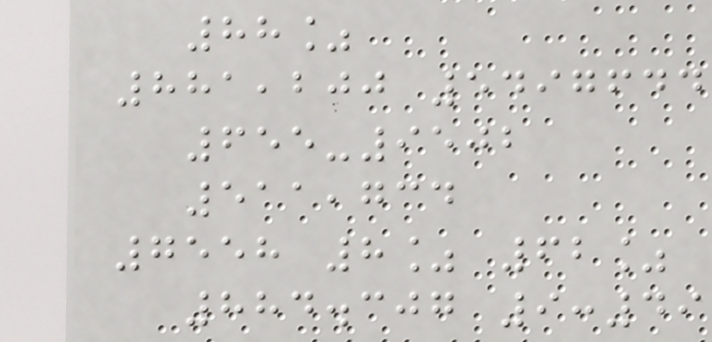88%
881,200 5497644
655-9502
511,734
7558 8% 62%
884.307 9:49
